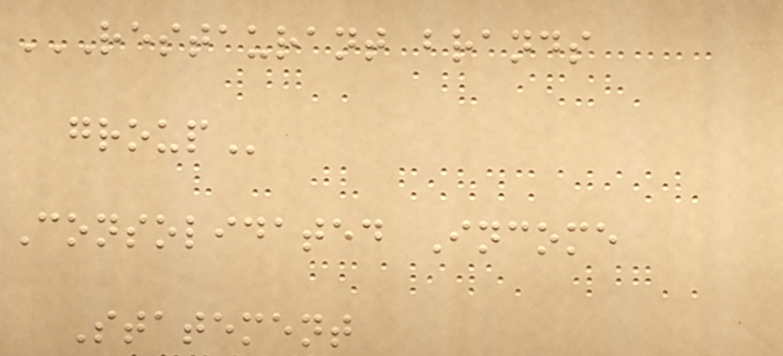RESTAURANT BRANDS
GROUP
Consolidated Income
Statement
